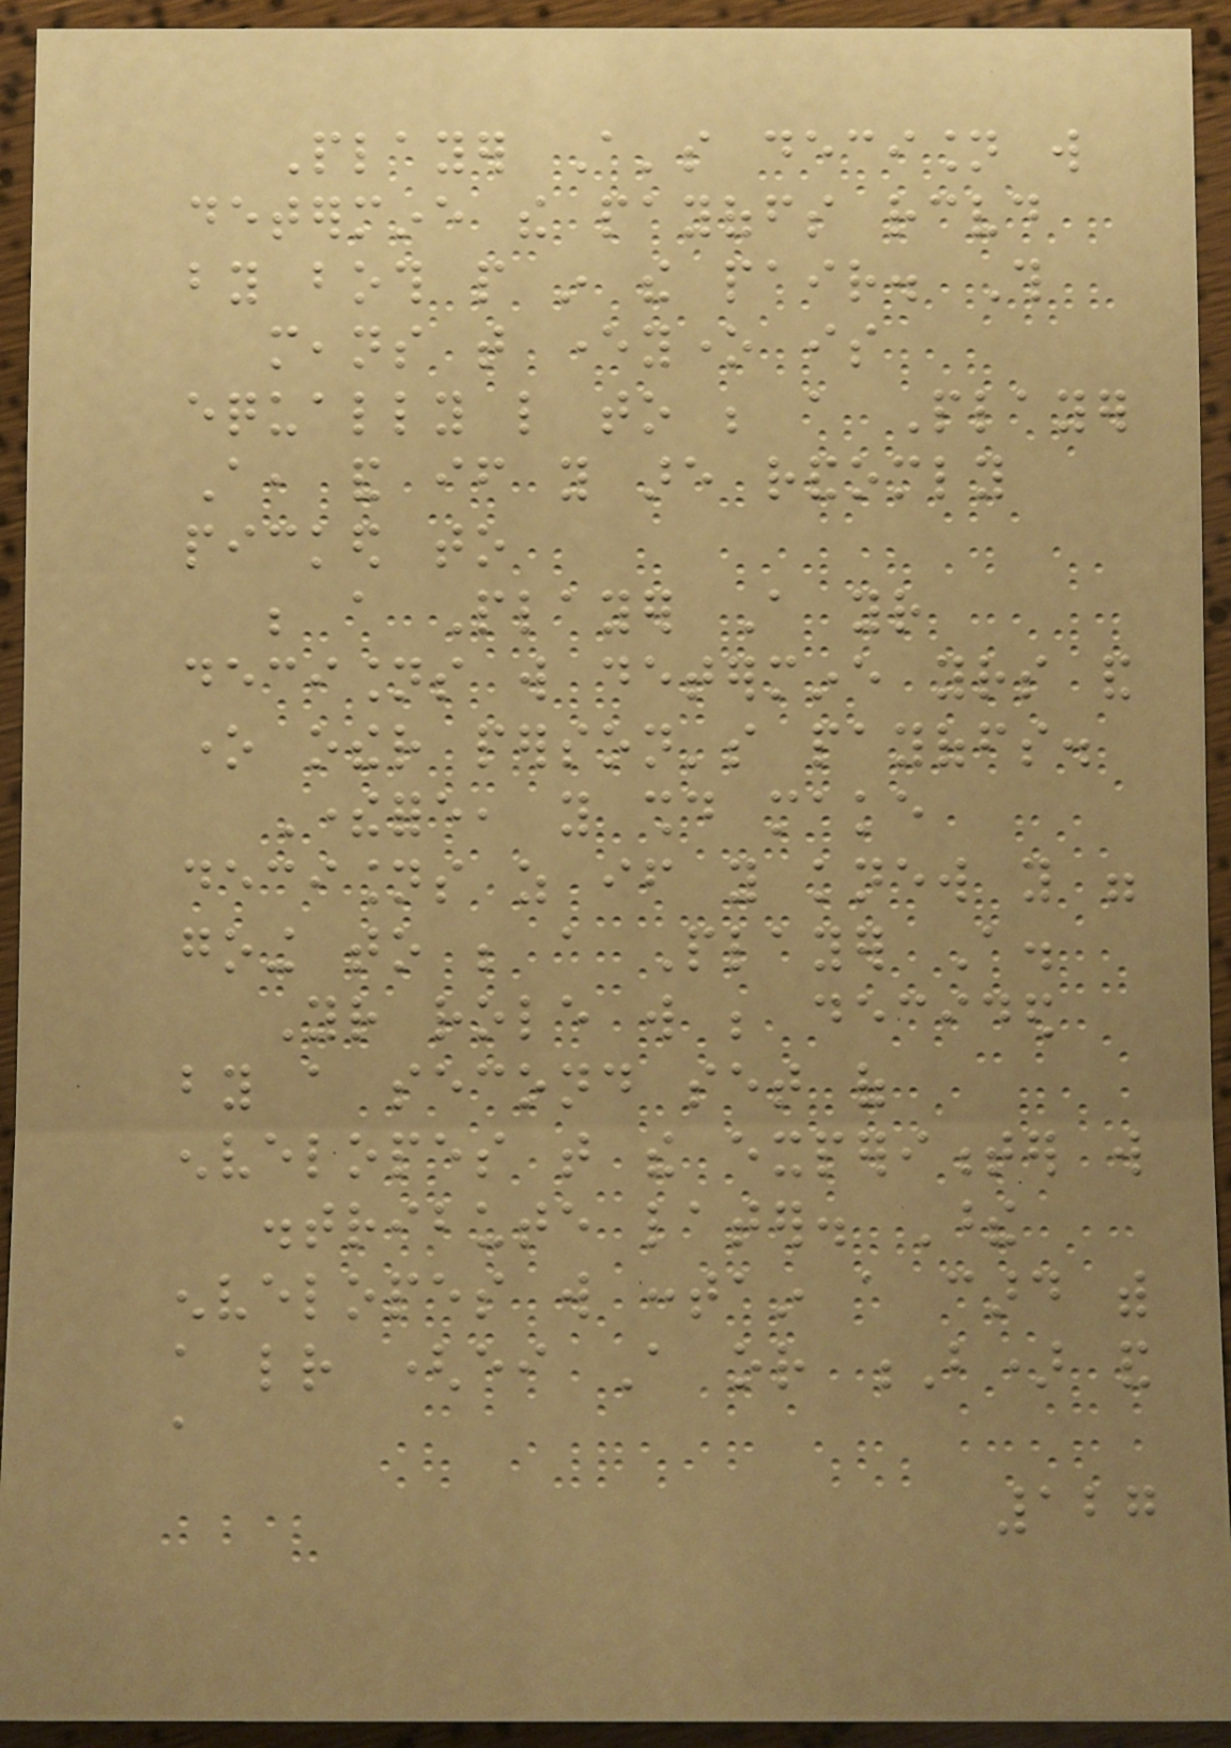Player A's decision will
determine the payoffs received
by both people in the pair. This
means that everyone is
equally like to be a Player
A, and if you are randomly
picked to
be a Player A your
decisions will determine yours and
one other person's payoffs.
Therefore, you should make
decisions as if you knew you were
going to be a Player A.
Your role will be decided
by a second set of
envelopes that the experimenter will
distribute later. These
envelopes will contain a card with
a letter (either A or B) and
a
127
